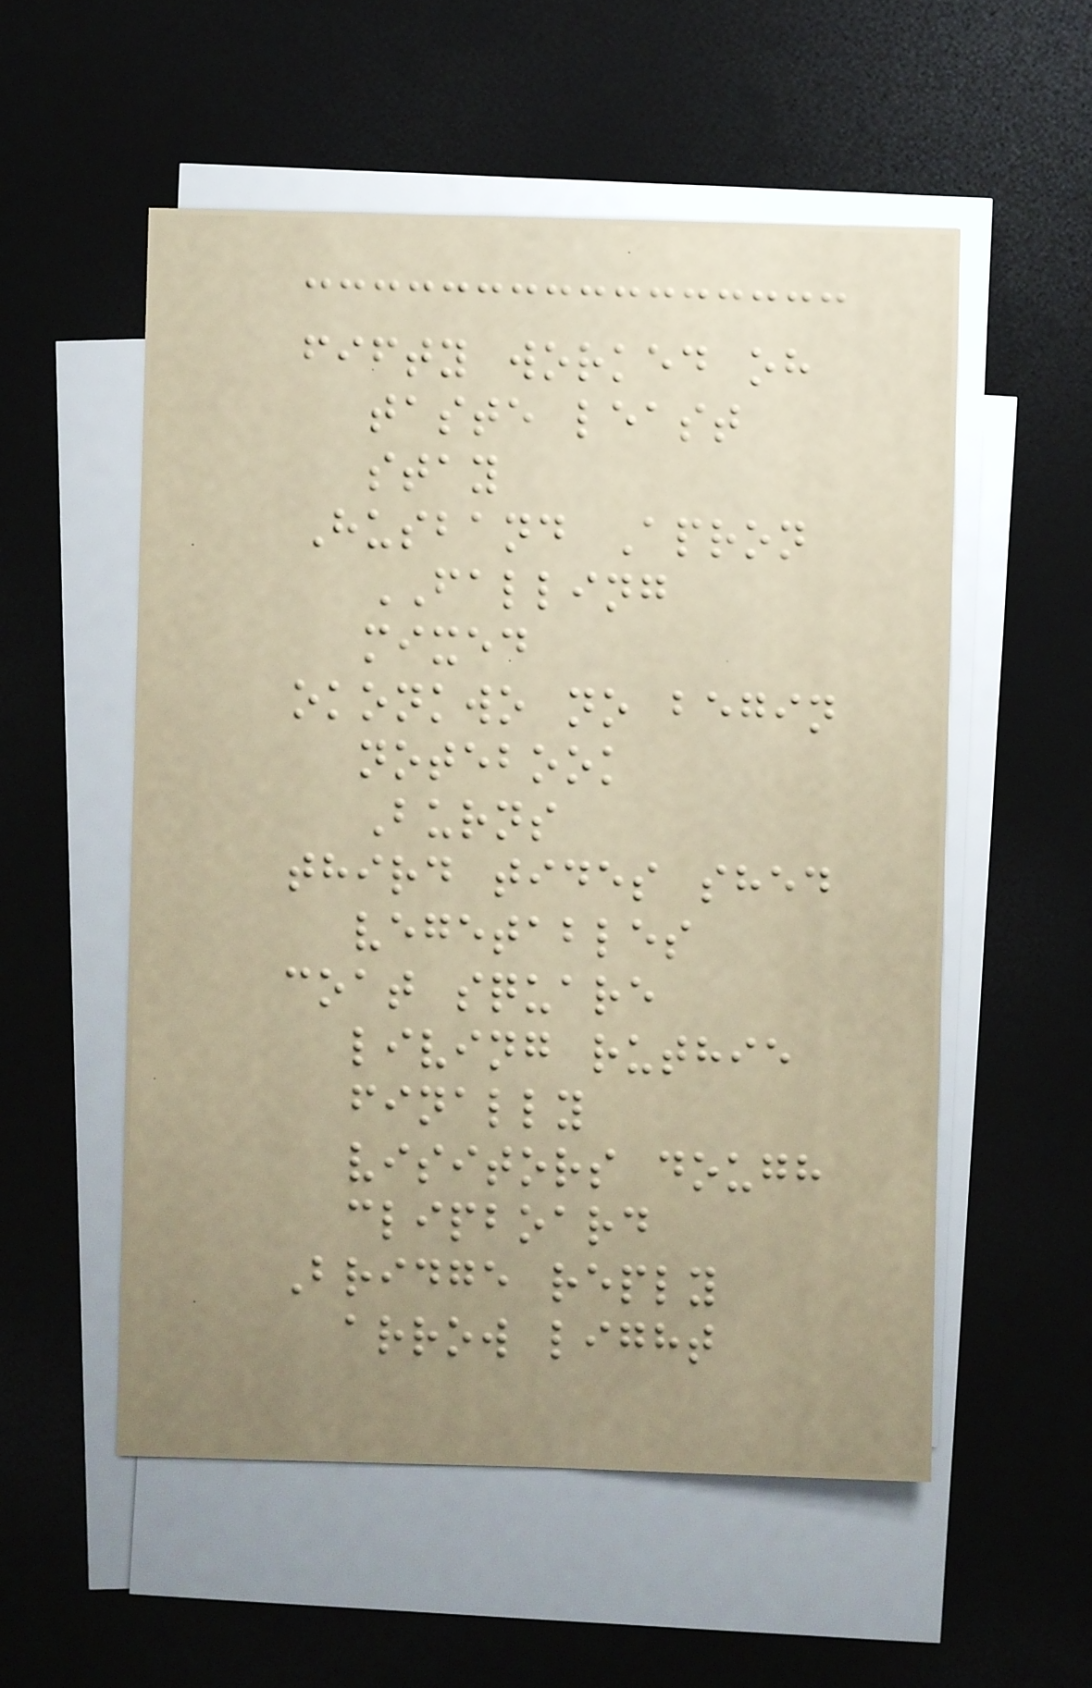fifty worked oh
taste least
stay
Husband Apron
FALLING
mixed
okonkwo no begin
notebook
Burns
third tides shed
vegetables
coat square
living ruthie
finally
visitors dough
clipboard
Bridge reply
arrow light
